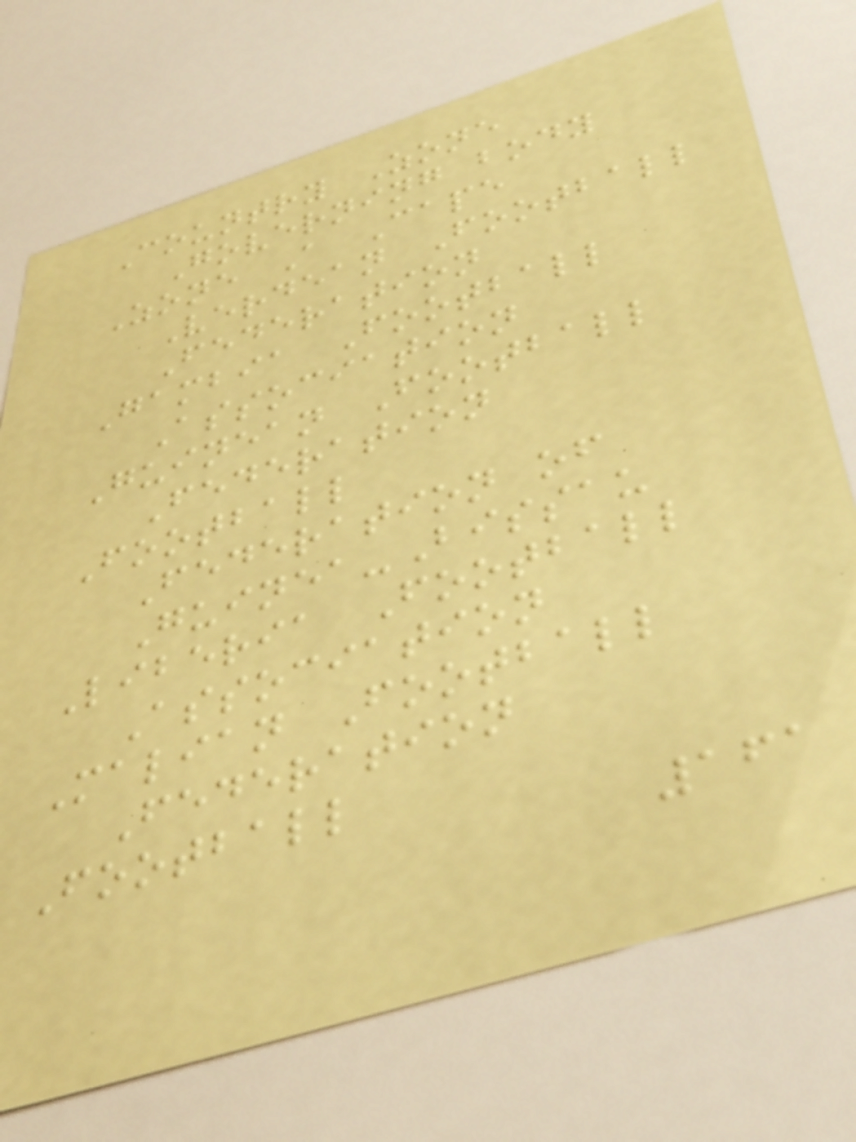Country Zone
Governing body
Zone A Cape
Verdean Football
Federation
Gambia Football
Association
Guinean Football
Federation
Football
Federation of
Guinea-Bissau
Liberia Football
Association
Malian Football
Federation
Football
161
